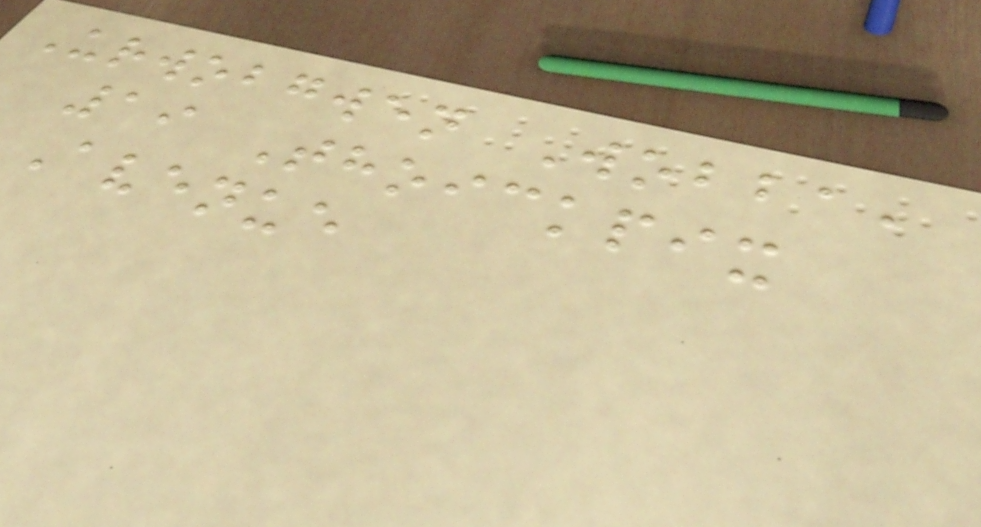Urwobgwen Wobba,
19 Thoickpix
Avenue
